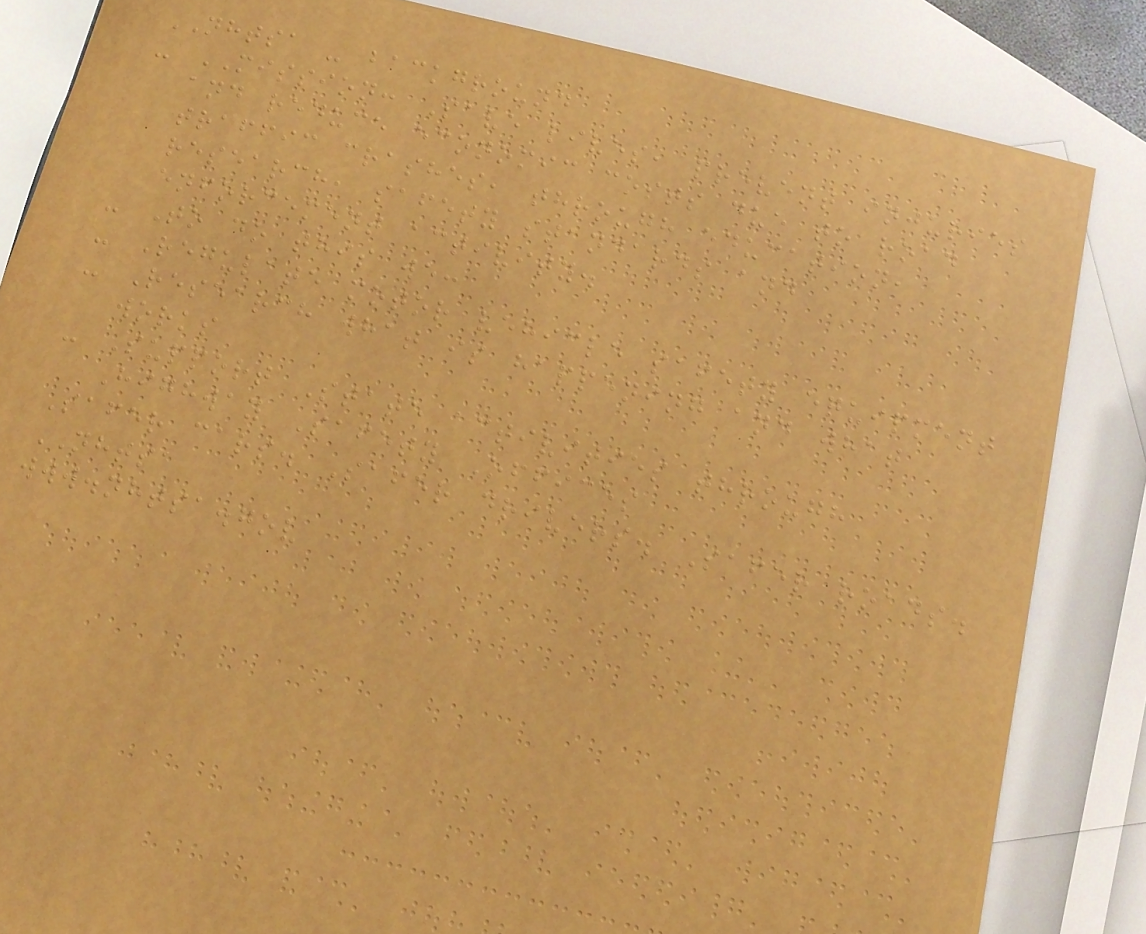NHTSA - background
- MISSION: Save lives, prevent injuries
and reduce economic costs due to road
traffic crashes, through education,
research, safety standards and
enforcement activity.
- To do this we:
- Regulate motor vehicle safety equipment
- Research what is happening and what
works
- Support State activities through
Highway Safety Offices
Safer cars. Safer drivers. Safer roads.
NHTSA
www.nhtsa.gov
